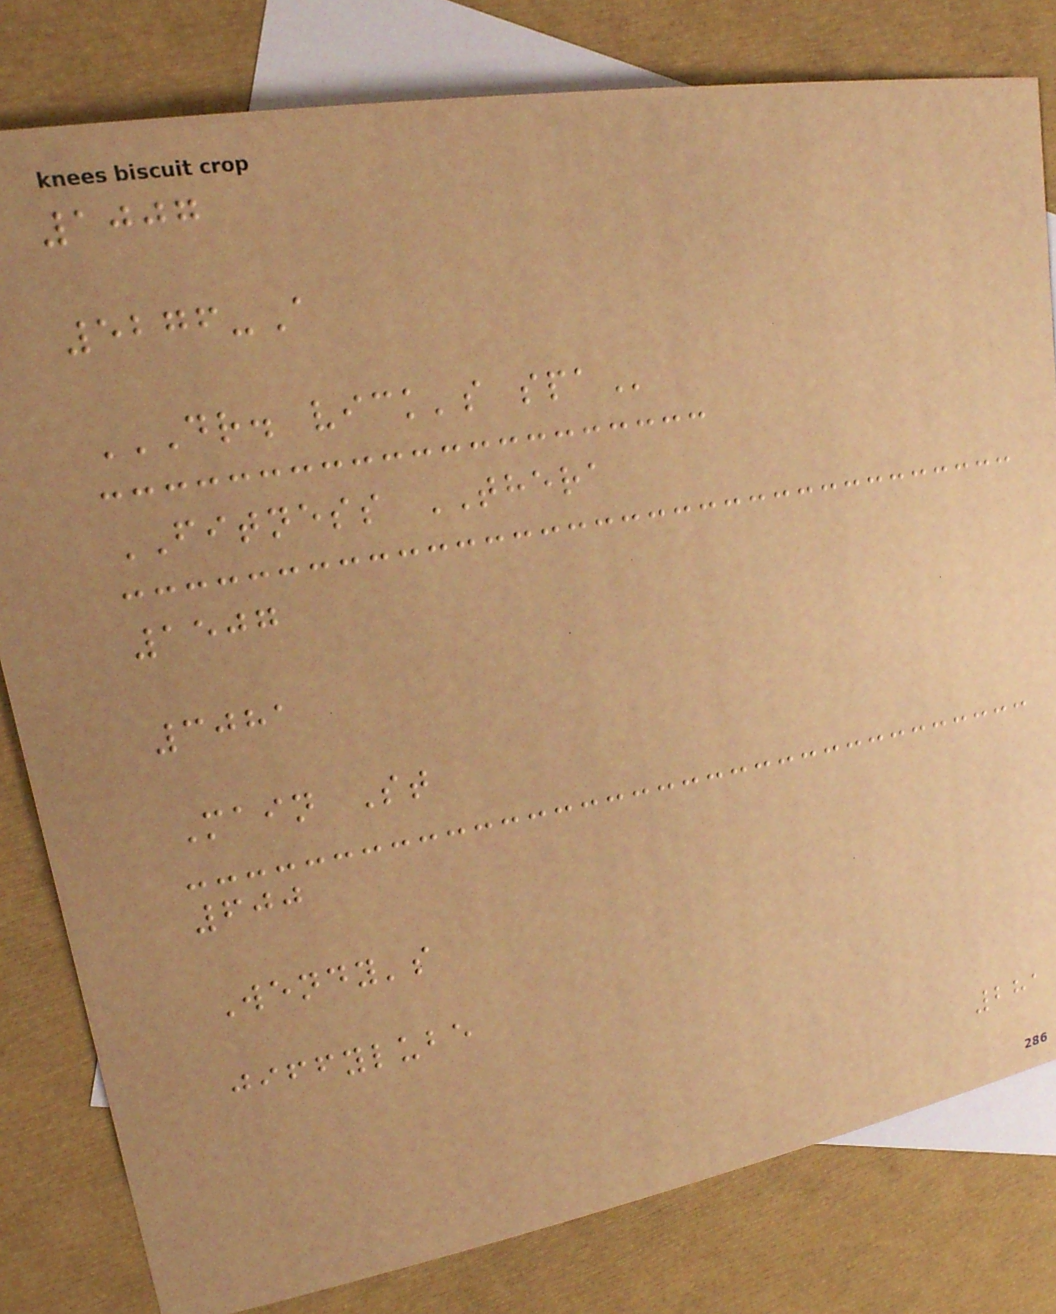1007
5276-A
DR. VICK'S SPA
FITNESS THERA
1507
3081
Main St
600
Wendy's
jiffylube
281
